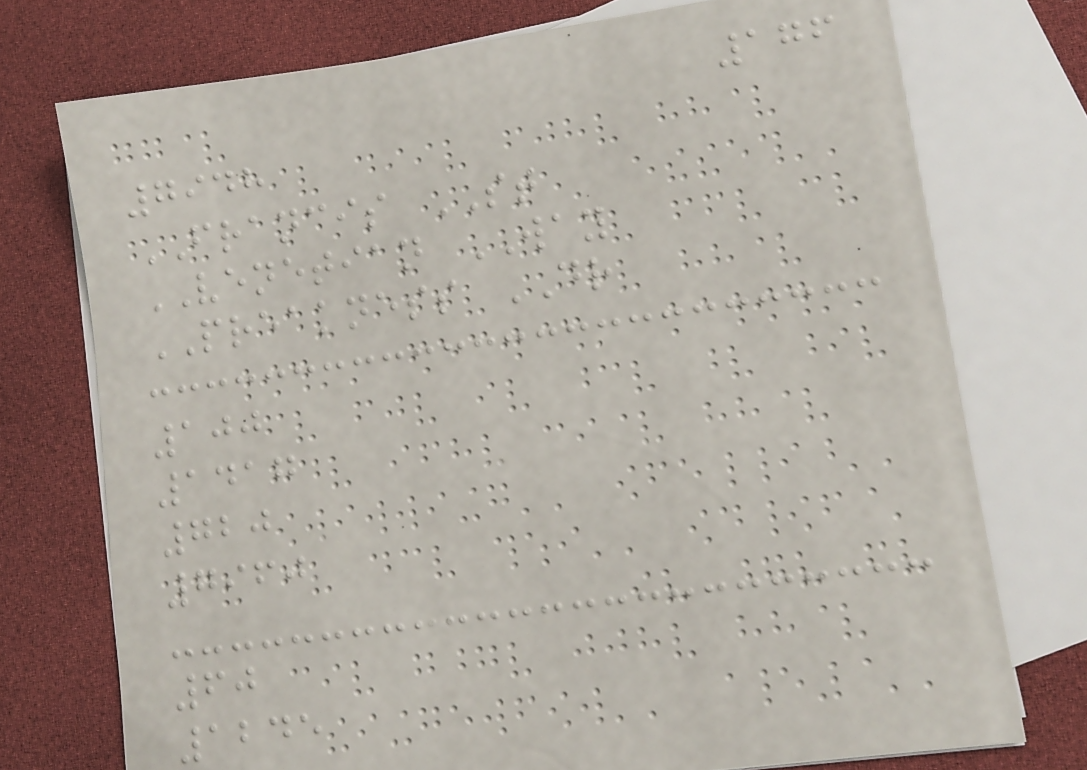176
7948
FRANCIS ST
VENETIAN WAY
PREAKNESS DR
100
1417
720
7960
60
1245
